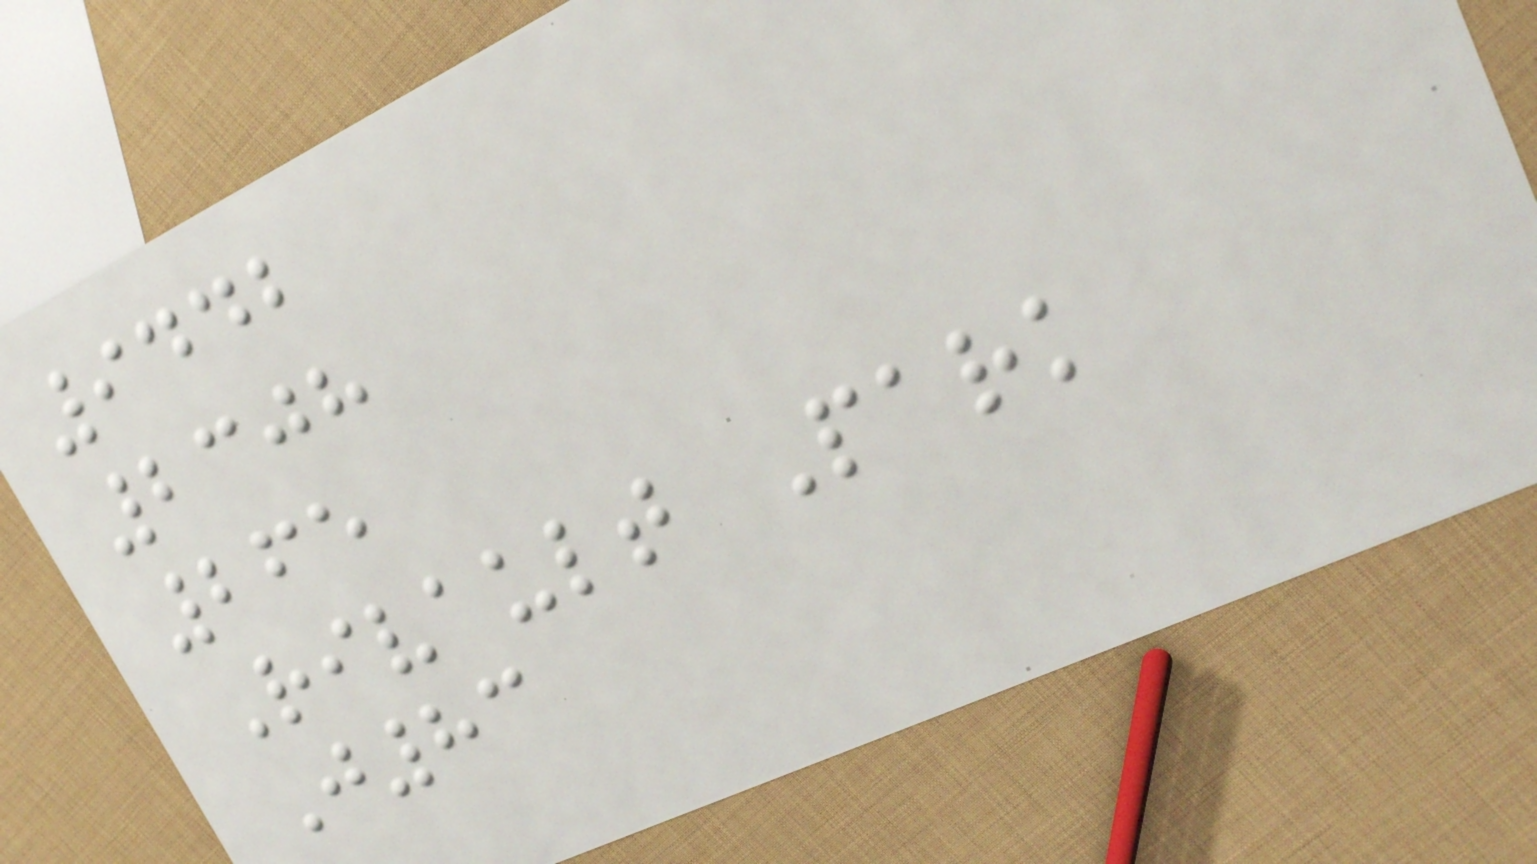9442
2308
265
Rivault Park
J83
